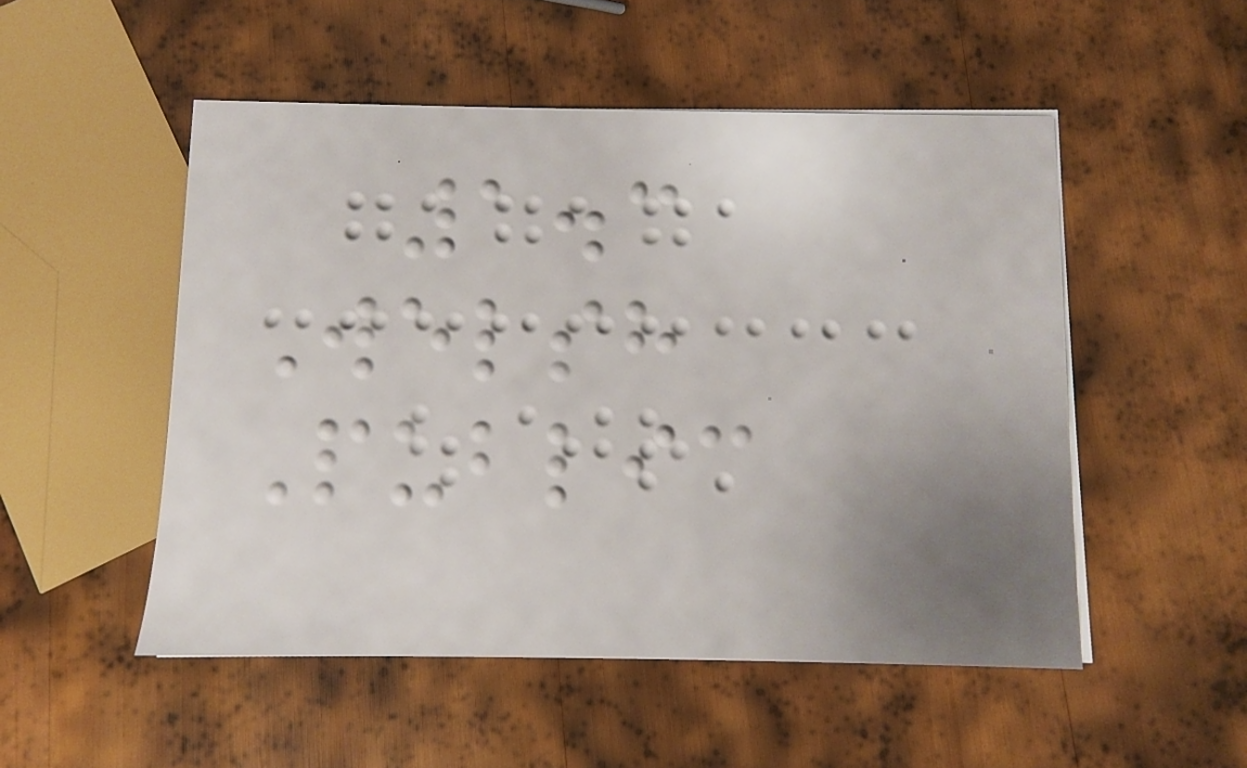1.3
Welsh
Public
